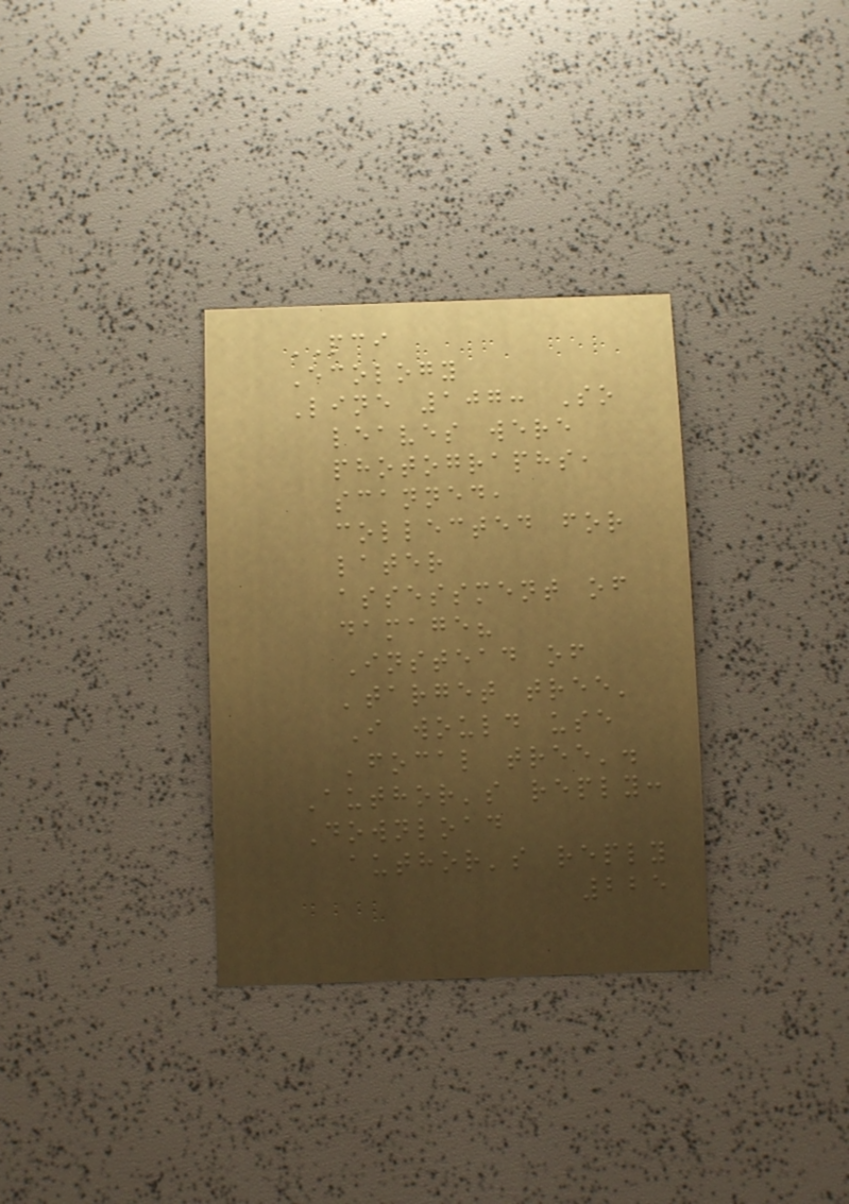PCI
Ecology
Line 107: So
leaves were
photographs,
scanned,
collected for
later
assessment of
damage?
Instead of
'target tree'
I would use
'focal tree'.
Author's reply:
Download
author's reply
225
